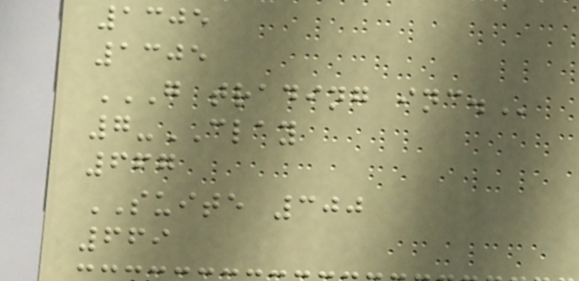1305
1305
G TRADING INC.
7-CLAY
667
SUITE 300
669
